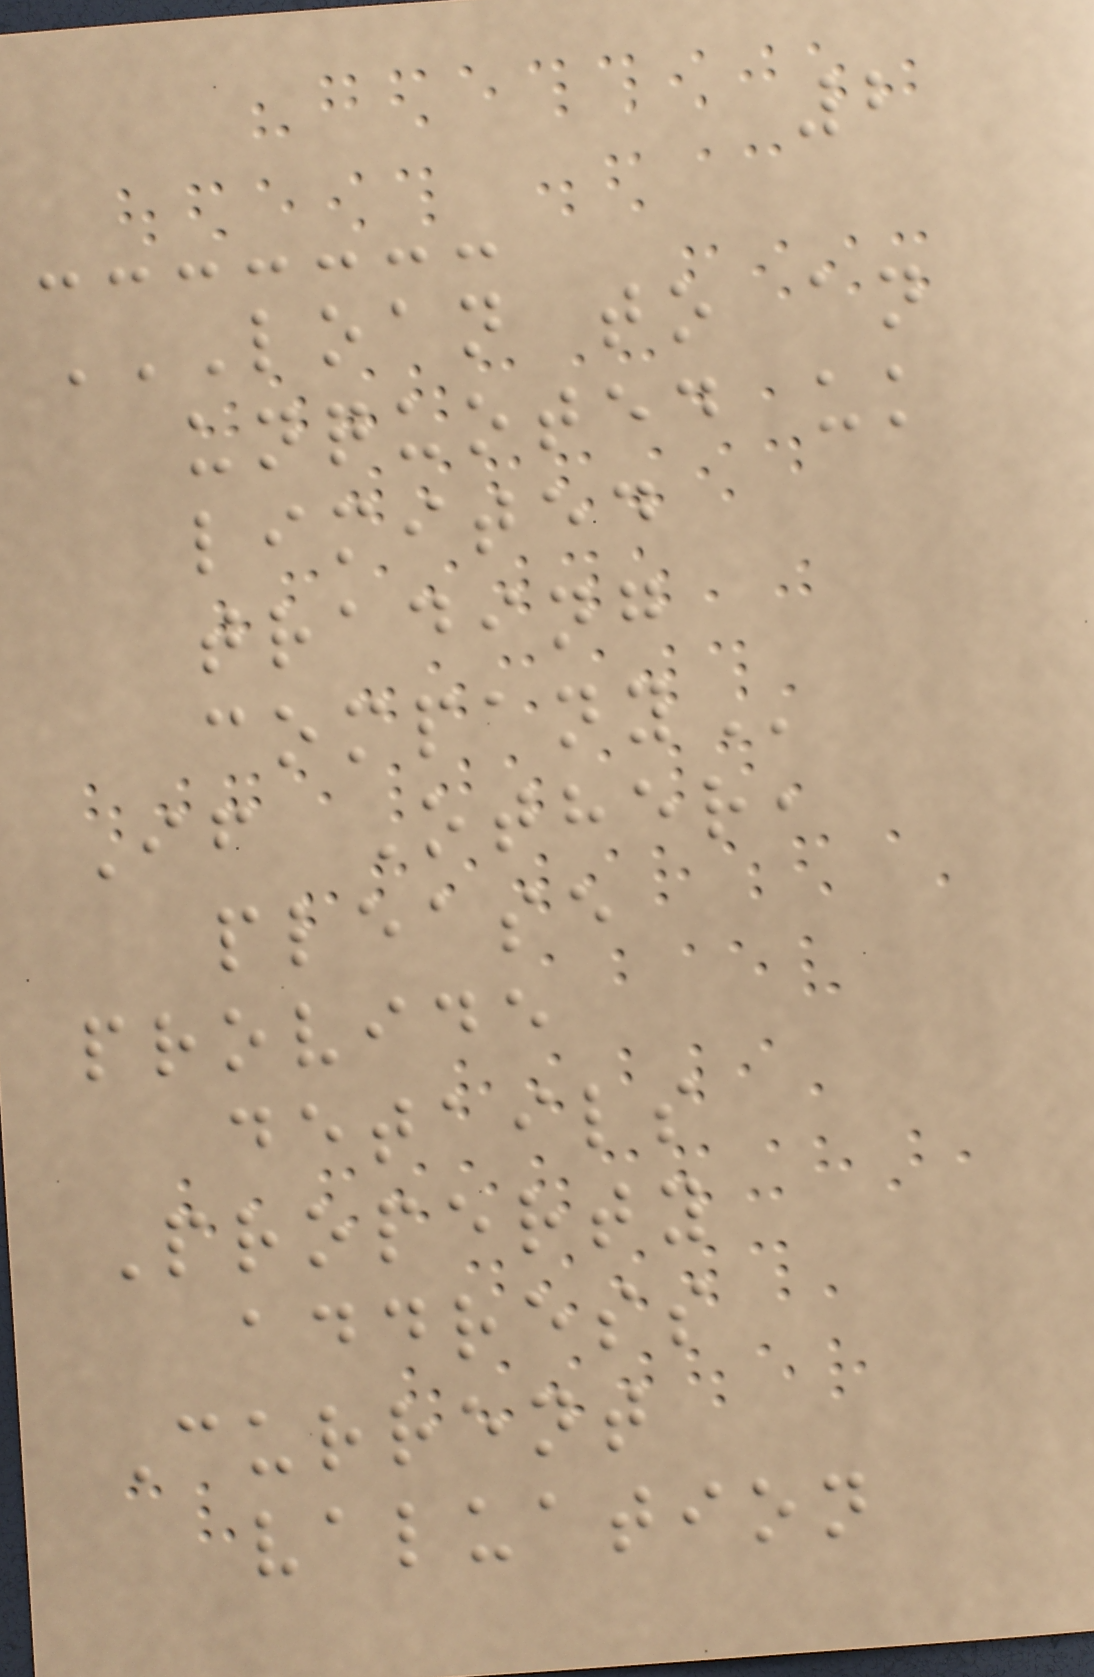2
LOAN TO AN
UNQUOTED UK
LIMITED
TRADING
COMPANY
If Other,
please
provide
details
Property
address
Current
valuation
